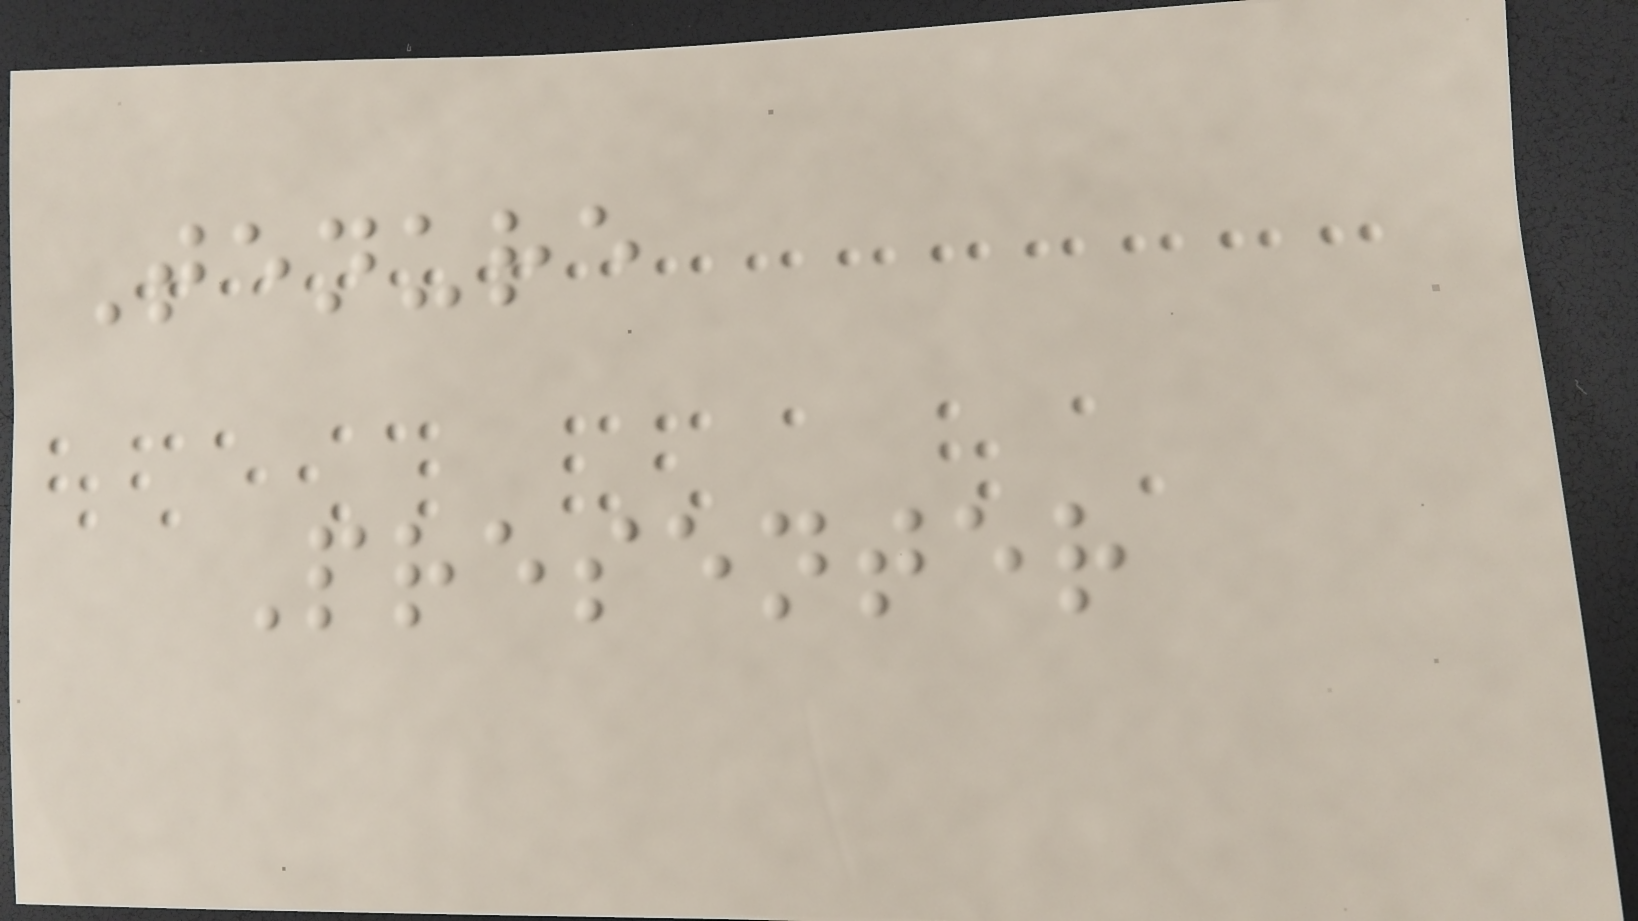Tenure
Presenter
